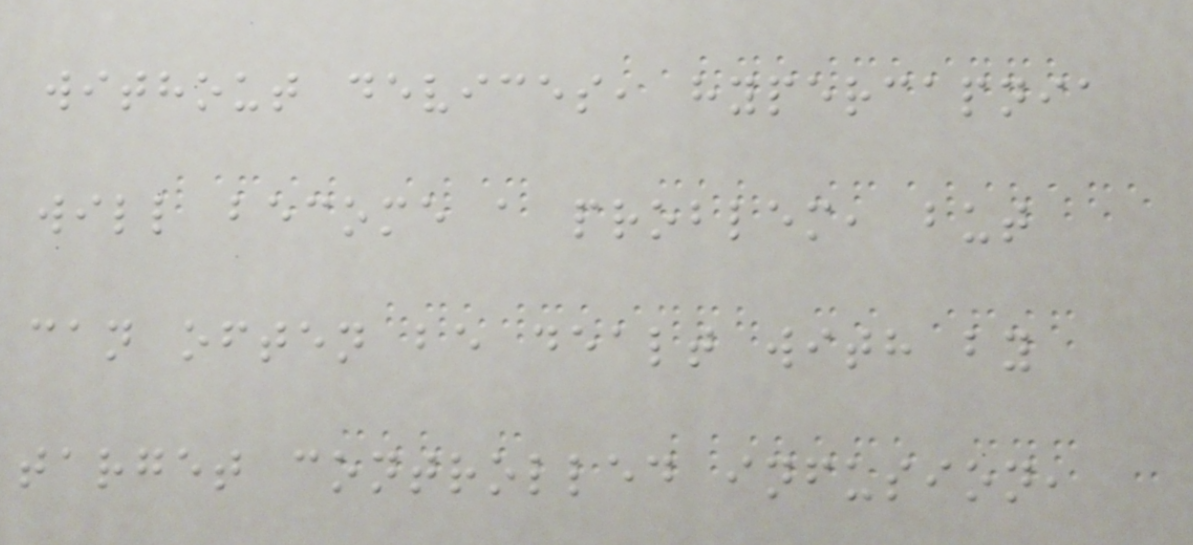without devices, hypercapnia
will become a problem, but
can often be dealt with by
target controlled infusion,
